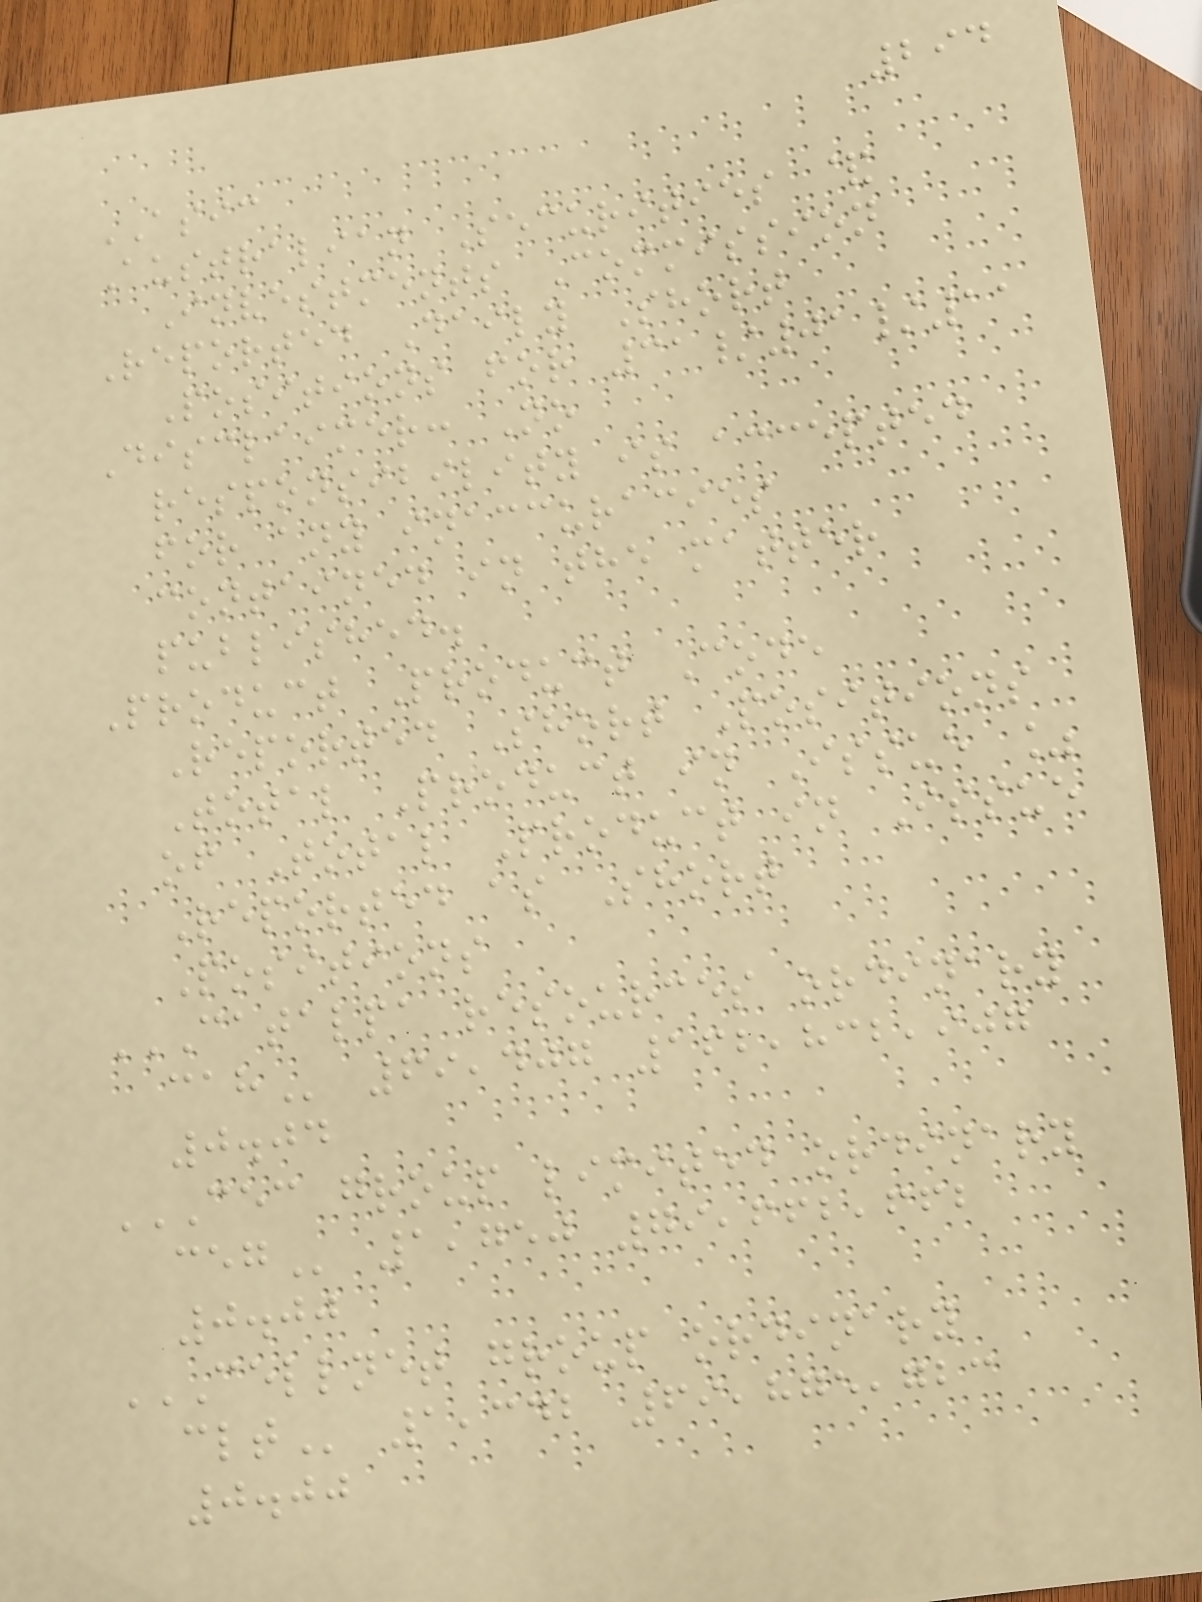294
ASIC
Australian Securities &
Investments Commission
Reported Daily Short
Positions for 31/01/11
Disclaimer: No
responsibility is accepted
for any inaccuracies
contained in the matter
published.
Product Product Code
Reported Short Positions
Total Product in Issue %
of Total Product in Issue
Reported as Short
Positions
CATALPA RESOURCES ORDINARY
CAH 69,407 162,832,907
0.04
CEC GROUP LIMITED ORDINARY
CEG 1,750 79,662,662
0.00
CELLNET GROUP ORDINARY
CLT 1,342 69,875,723
0.00
